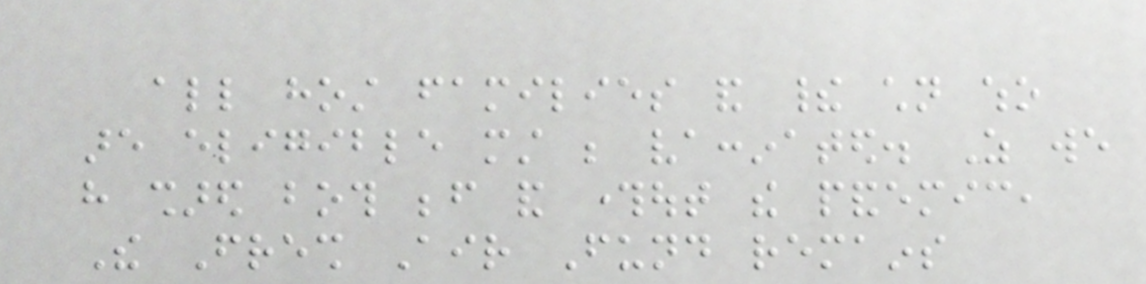all host families and their children who
are eligible must be vaccinated. As we
have shared both before and throughout the pandemic,
The Fresh Air Fund remains
